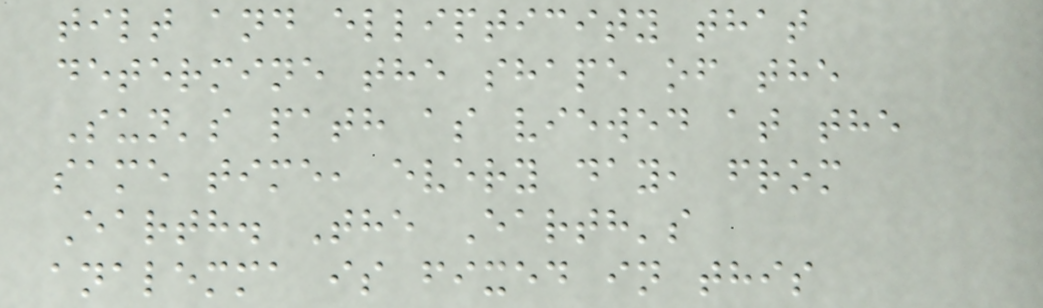tilt and ellipticity that
determine the shape of the
Sun's path as viewed at the
same time, every day, from
Earth. The Earth's
analemma is fixed in this
